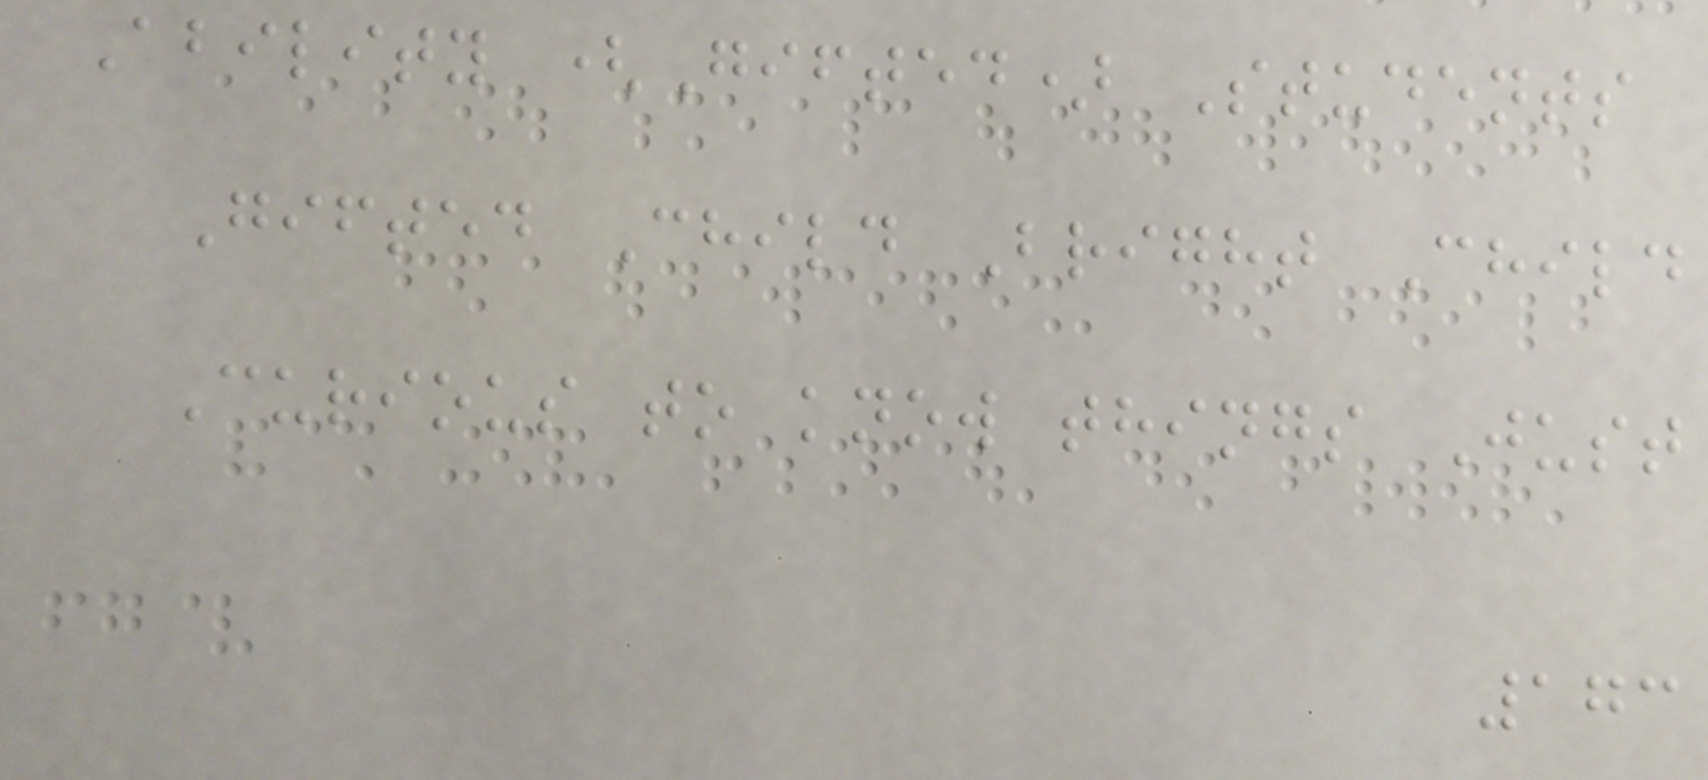Ability (Gifted) Students
Gifted Child Bright Child
Curious to know things Just
173
